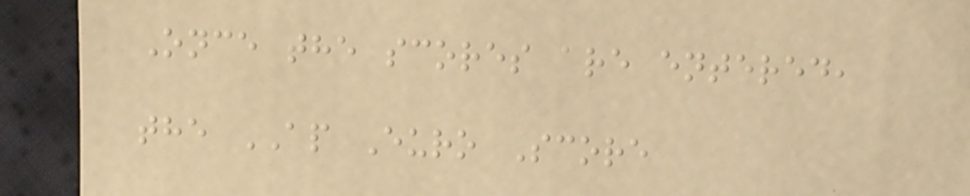Once the scores are entered,
the AP Euro Score
